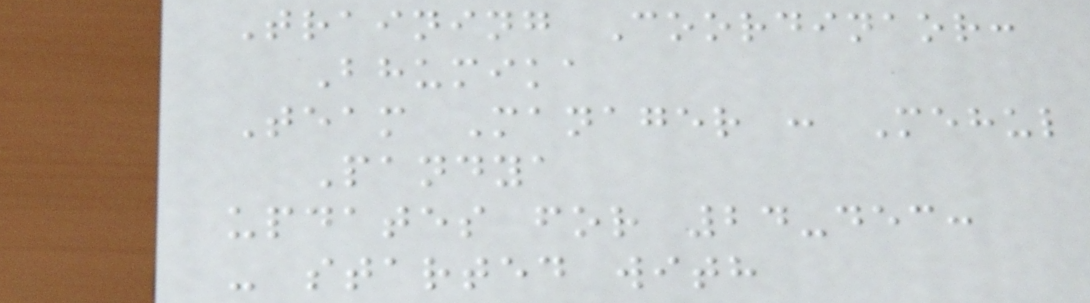Training Coordinaor:
Bhumika
Team Manager : Mehul
Pandya
updates for 24-dec:
- started with
